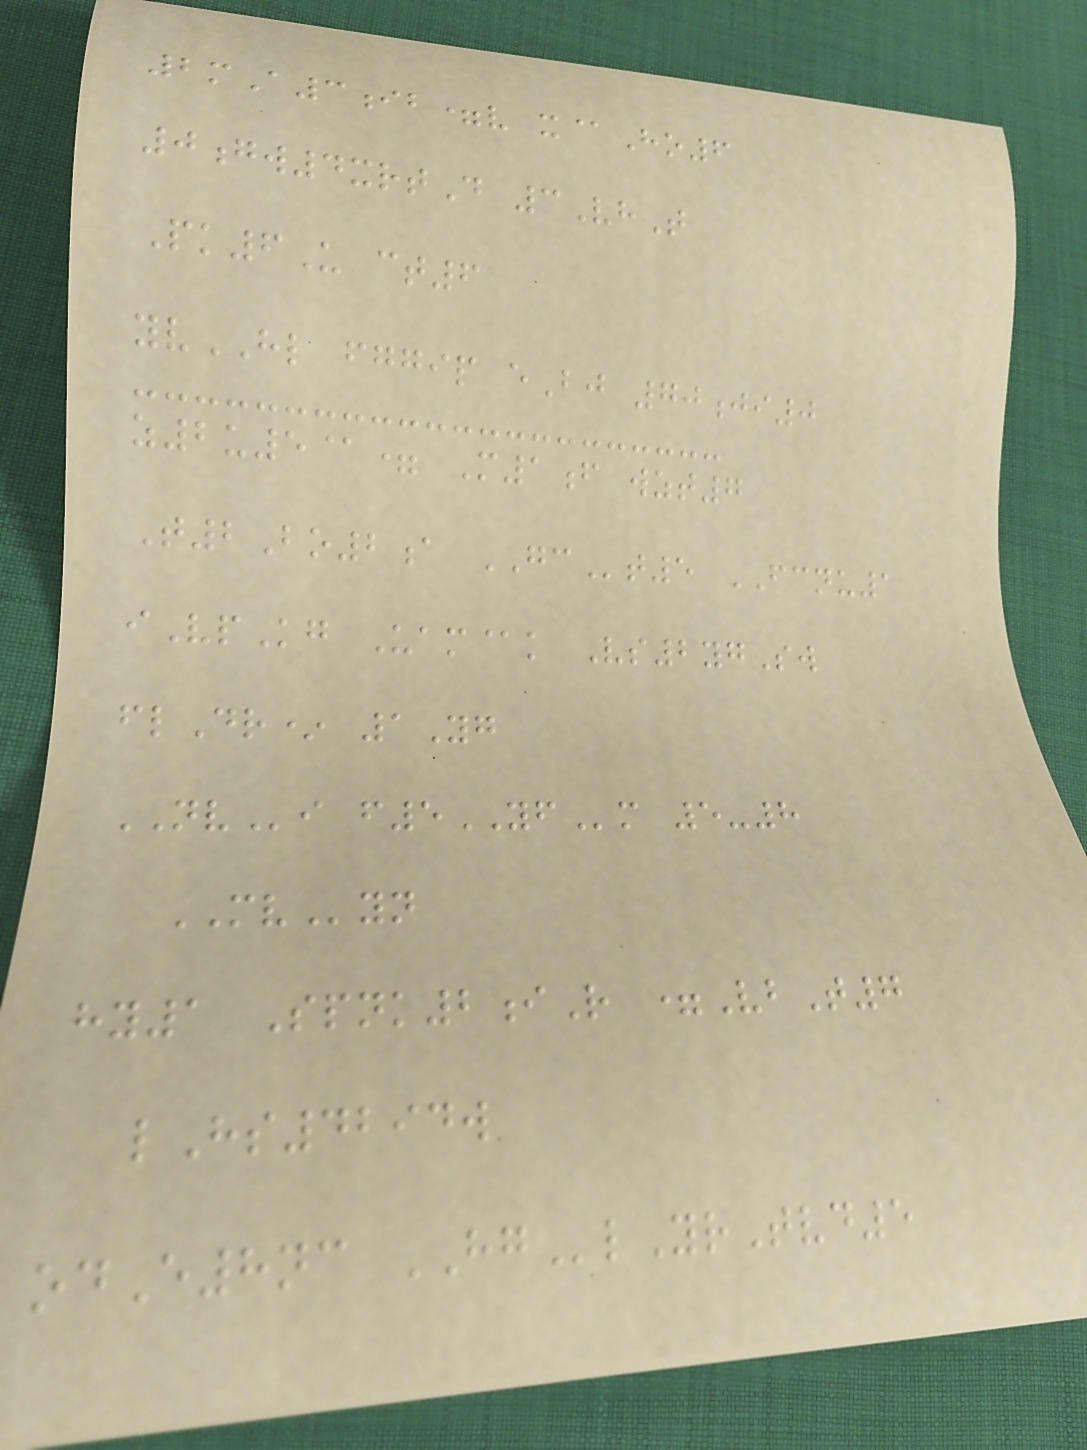2mA3ib=v x@Ho6
0gw4xrtD 3VhT
Pk6U ct6
yvHL fggip eBj 70ji0
z2u5@= M1f wzt7
T2Bo2a GCt5 FCNU1
iVpKg Uam@k Vs2ygSw
flDr* 1Yg
NVi f5YFm 5-8
MVyn
hy1 Spnk2iR =VbT7
lHs4294w
odE8nc HGlYrTvd5
